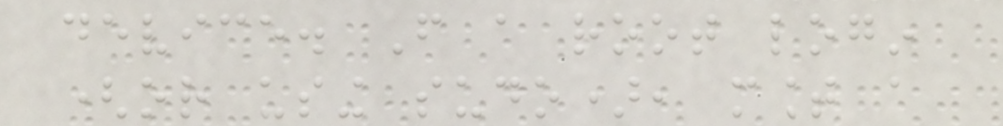device. From a root login
(or using sudo), mount a
